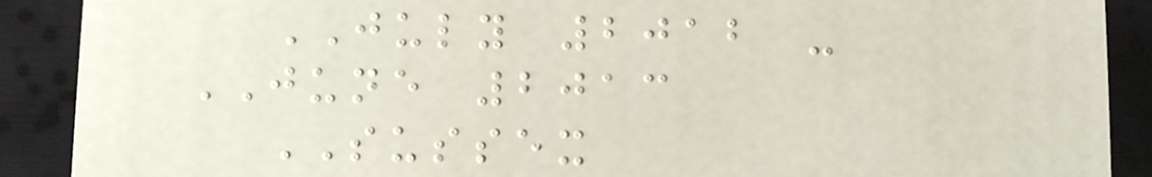JULY 2012 -
JUNE 2013
SUSSEX
